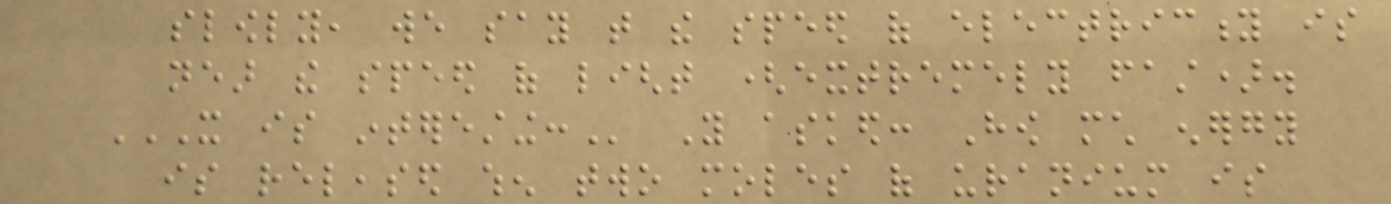slowly, we say that the speed of electricity is
near the speed of light (extremely fast).
IT IS INTERESTING: You asked: How much energy
is released when two moles of uranium is
